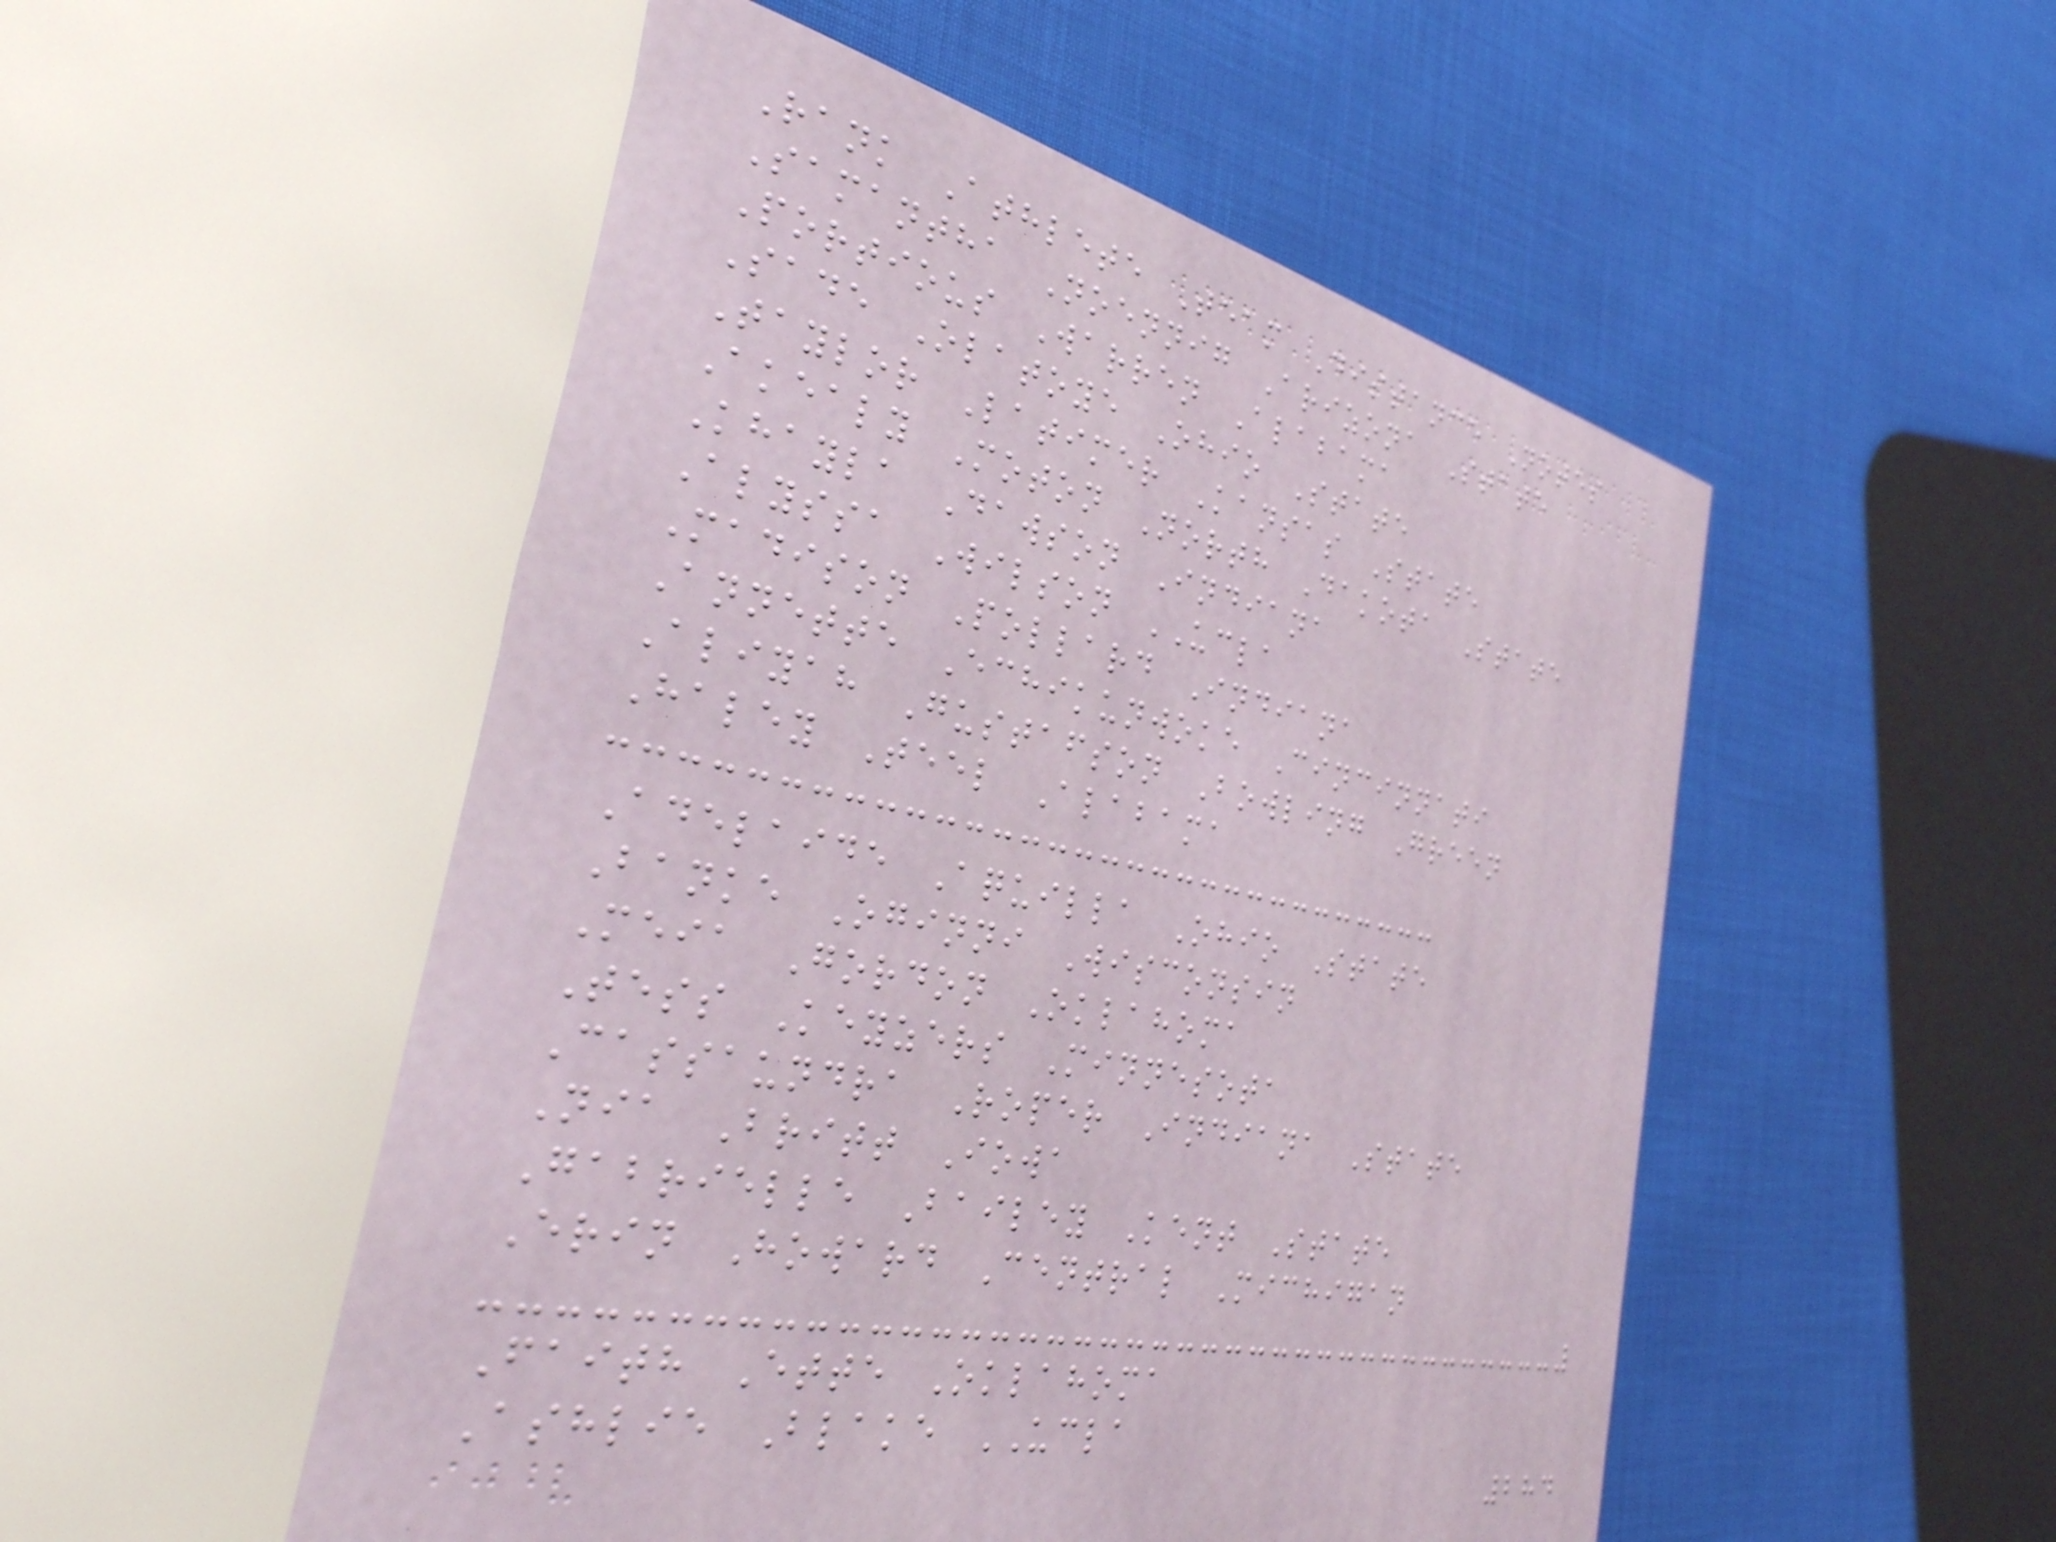Rank Athlete Team Distance Notes
Samantha Noennig Arizona State
Portious Warren Alabama
Sade Olatoye Ohio State
Taylor Latimer Kansas State
Akealy Moton North Dakota State
Khayla Dawson Indiana
Alyssa Wilson UCLA
Madison Pollard Indiana
Annette Echikunwoke Cincinnati
Aliyah Gustafson Bowling Green
Haley Teel Alabama
Adelaide Aquilla Ohio State
Banke Oginni Wisconsin
Meia Gordon Oklahoma
Tess Keyzers Minnesota
Cassaundra Roper Indiana State
Nia Britt Iowa
Gabrielle Bailey Kent State
Erin Howard Central Michigan
Faith Ette Oklahoma
Ashlie Blake UCLA
284
